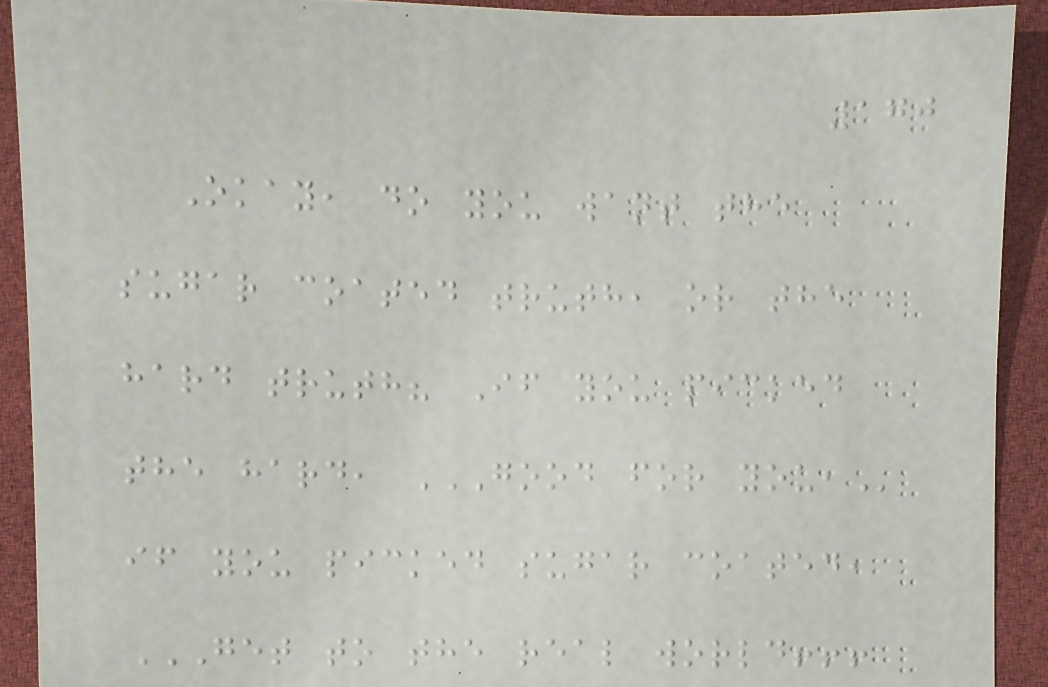170
Okay, do you want the
sugar coated truth, or the
hard truth? If you picked
the hard, GOOD FOR YOU,
if you picked sugar coated,
GET TO THE REAL WORLD!!!
